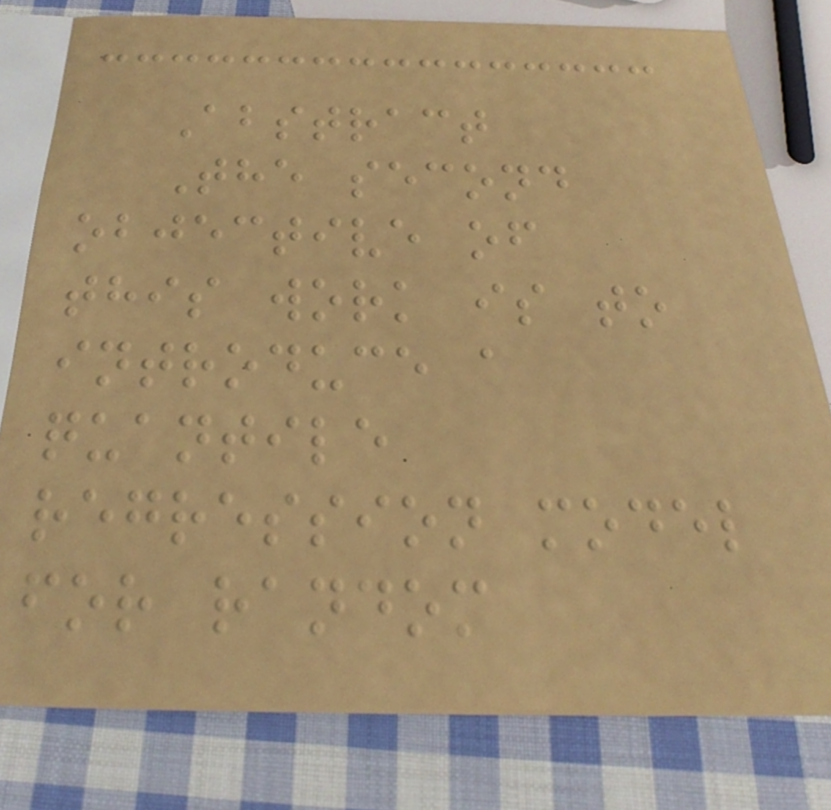Abstract
The second
objective of
this work is to
introduce a
quantile
regression model
for random
